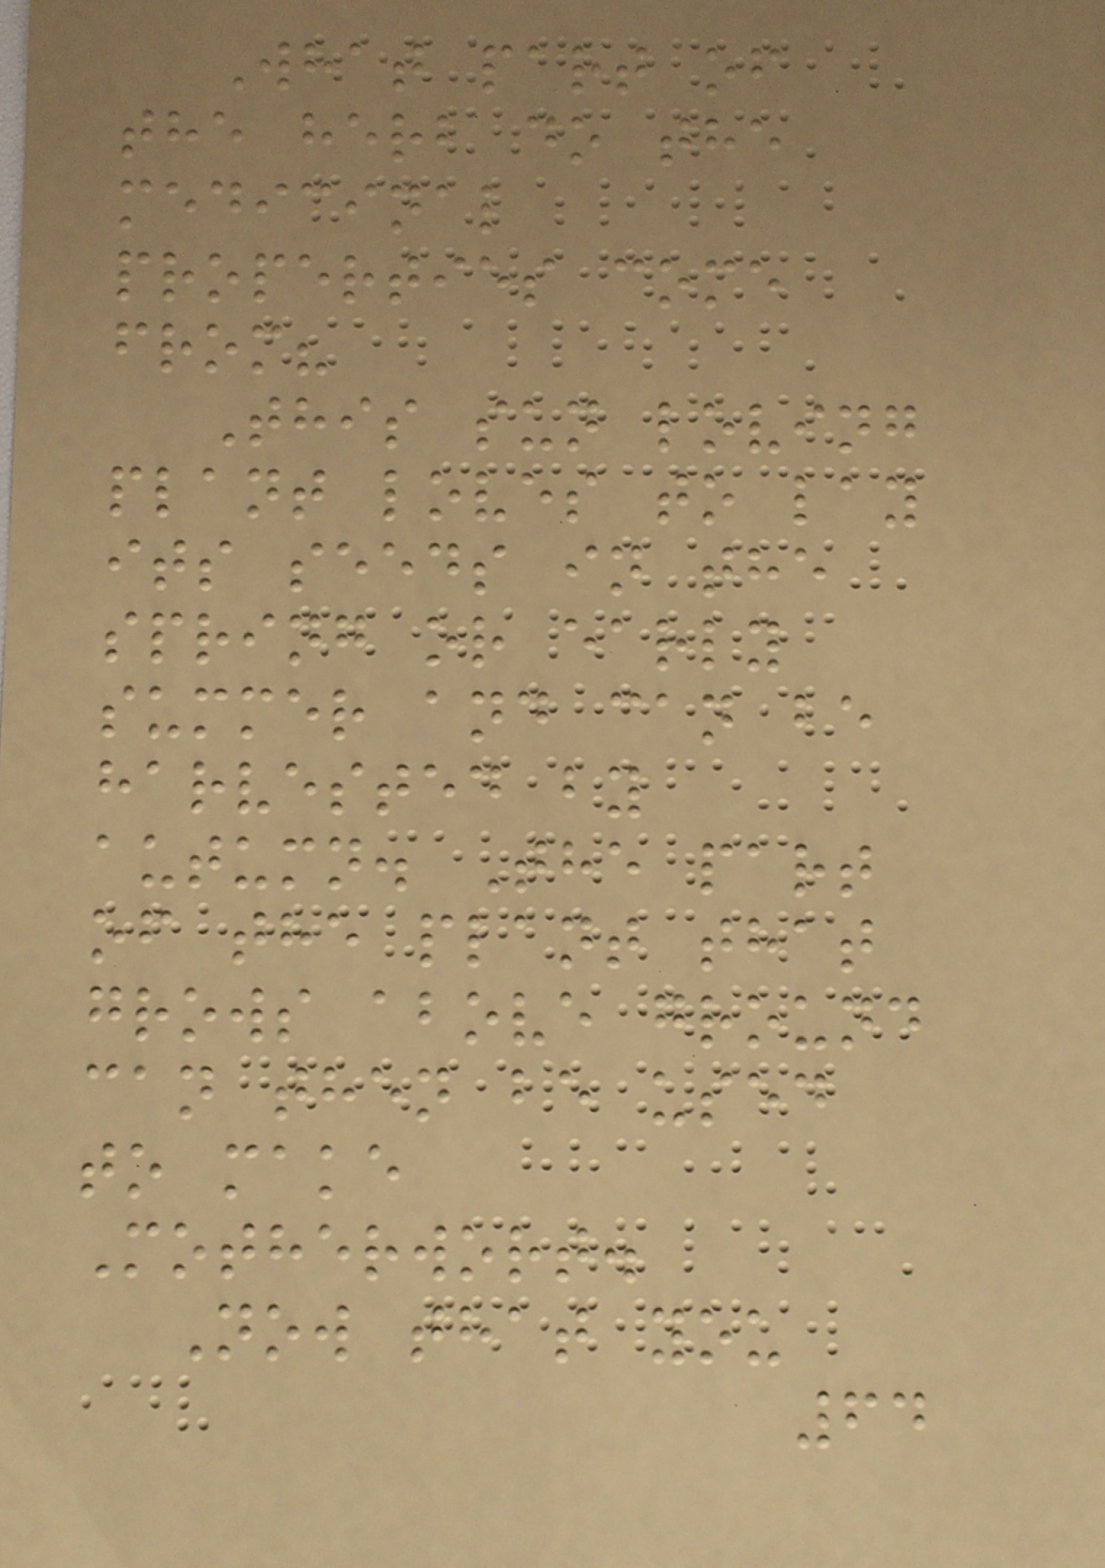What part of
the herb do the
medicinal
properties come
from?
This sun loving
plant loves to lay
its seeds in the
spring or early
summer and can be
harvested by
autumn. The part
of the plant that
grows above ground
can then be used
to make
Motherwort.
Now that you
64
